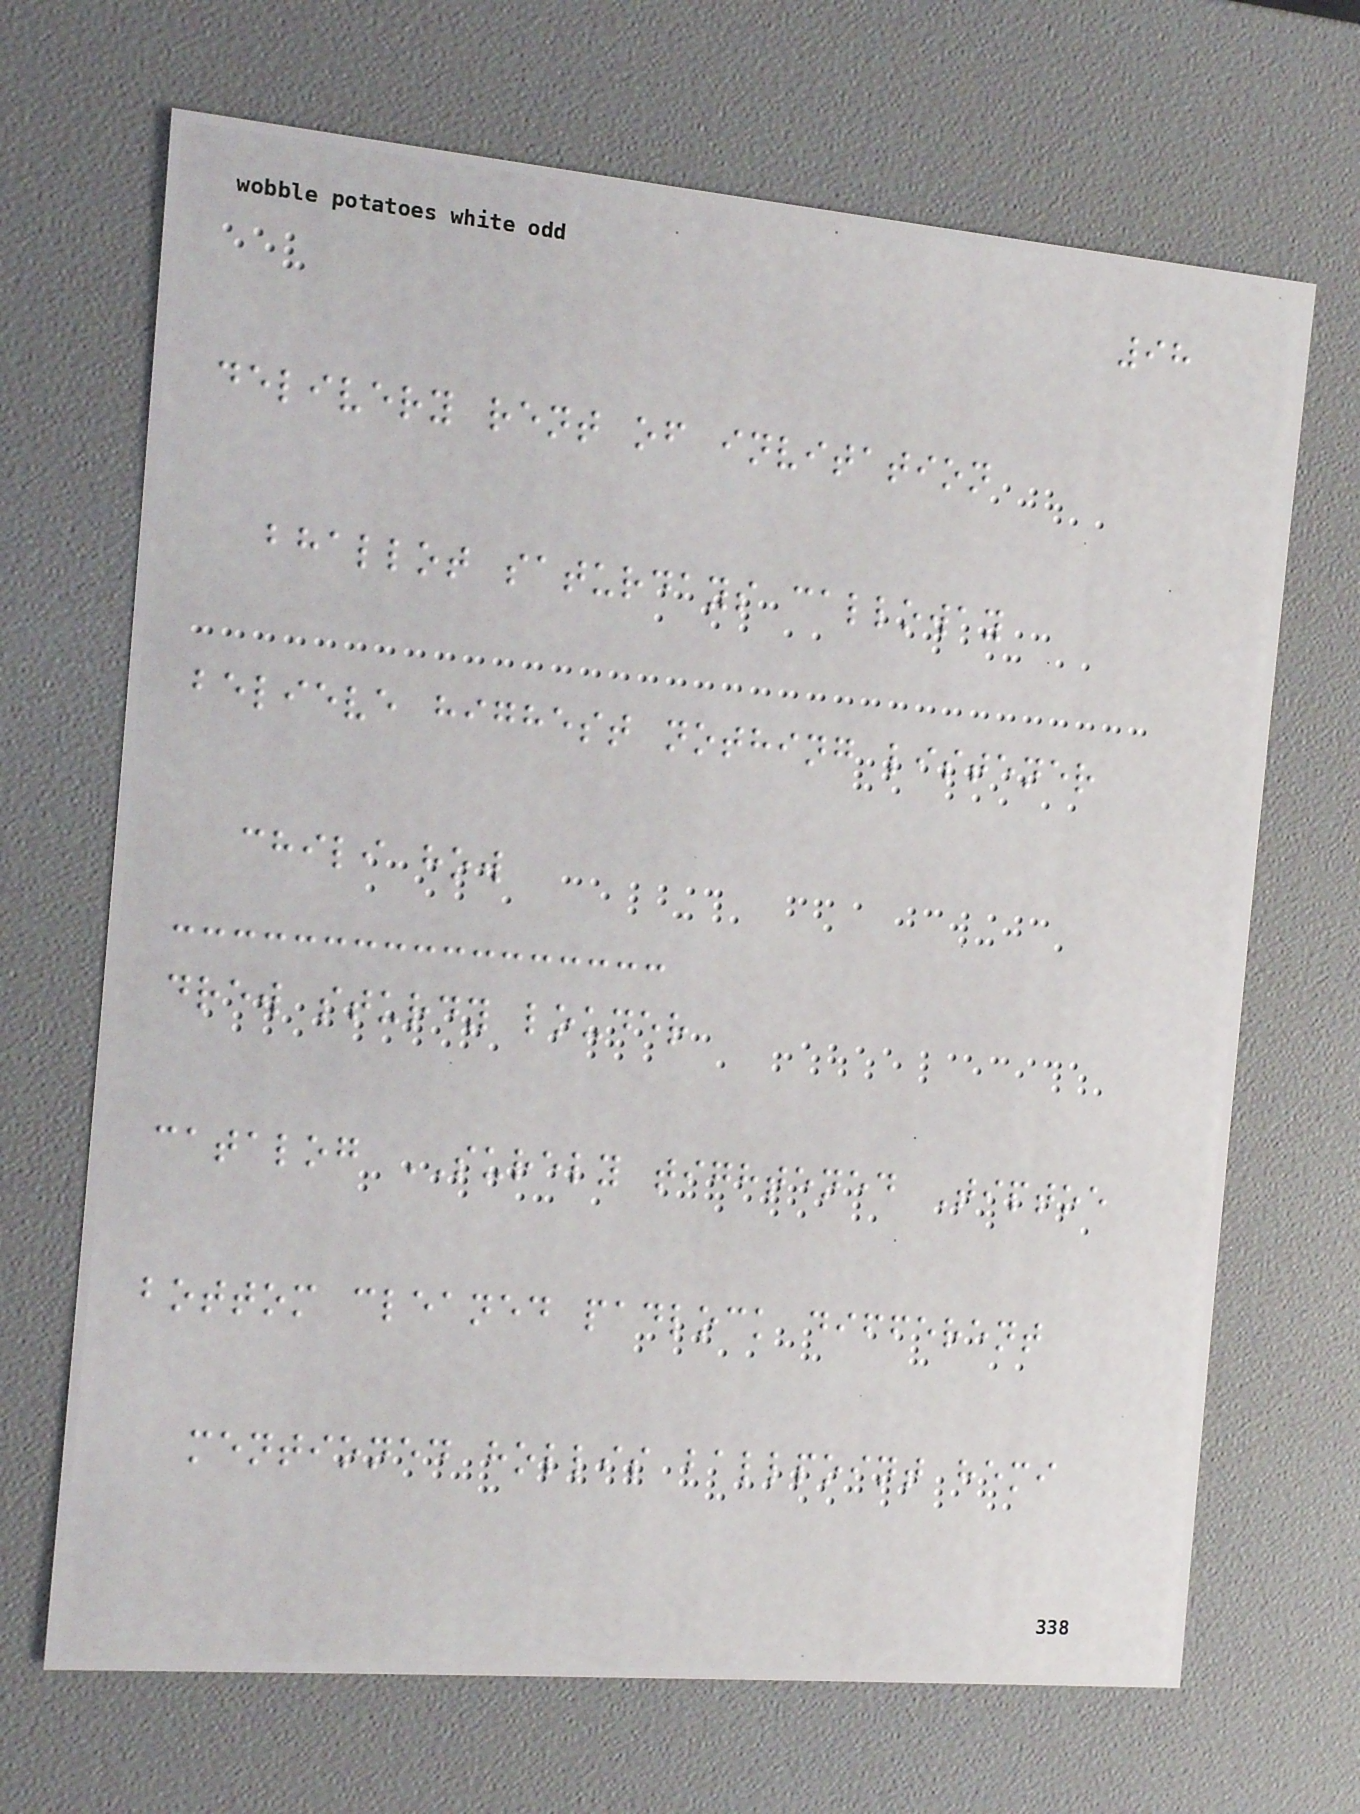98
delivery rent of invitation
bhallot saturdays calloway
believe highest nothing listener
chili how
drew sturdy louder
catalog SURELY tightened Tiptoe
bottom cleaned padlock different
mentioned hollis ballpoint hemi
